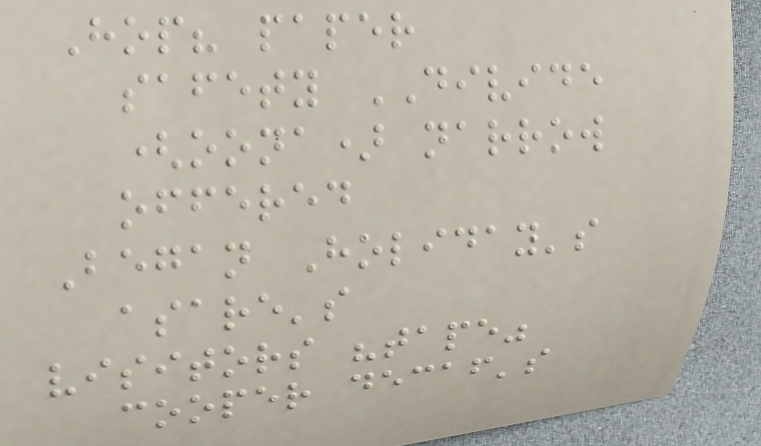Hop? paper
safety DIVIDE
(oona) narrow
offered
Began Holiday's
asare's
visitors "tape"
cooper decaf's
